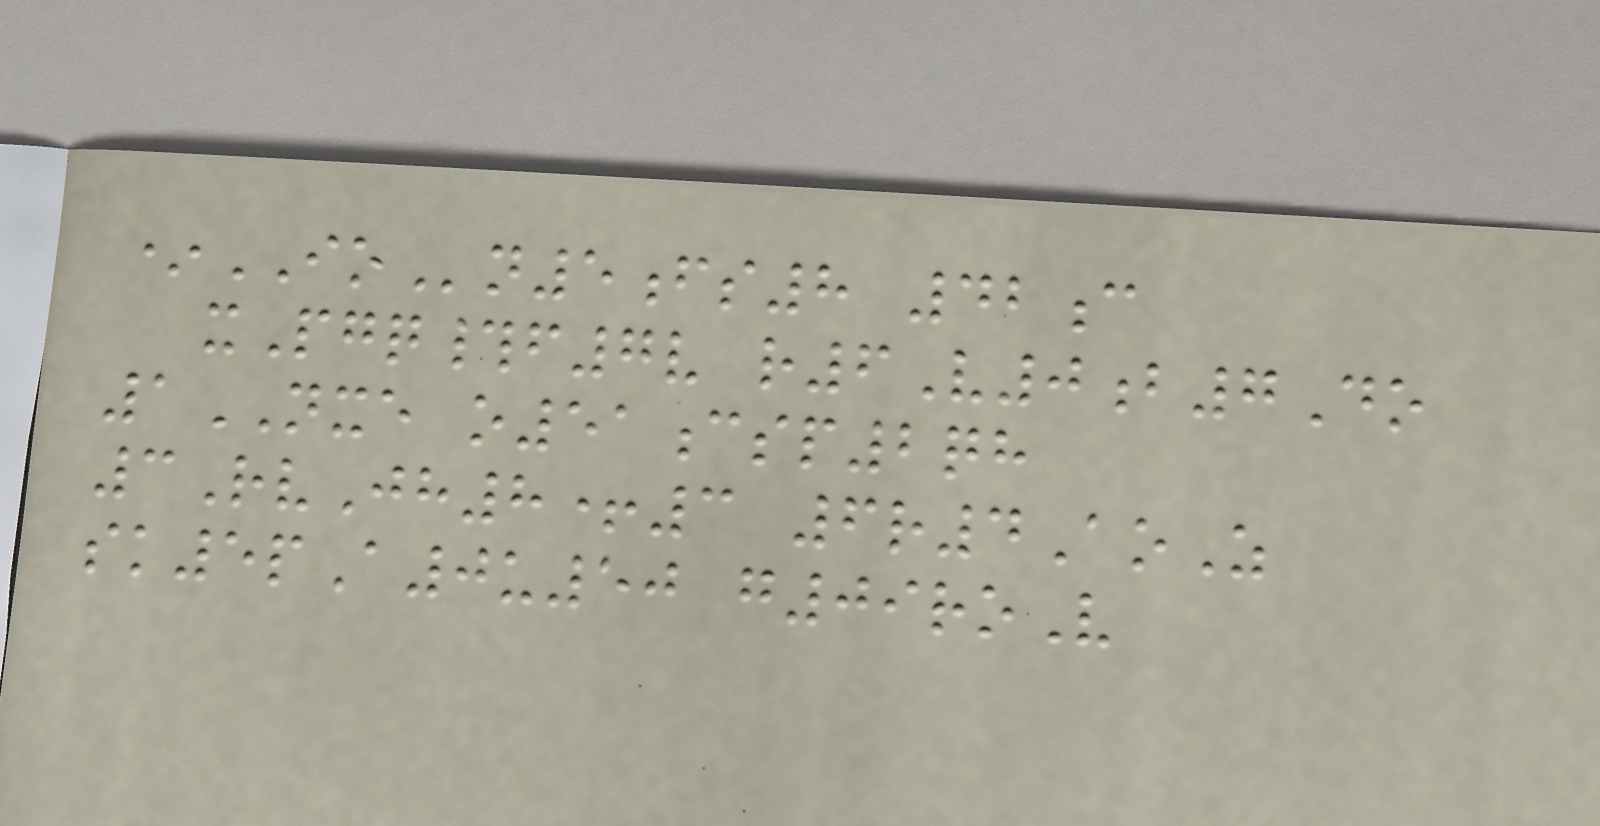*IOn5fs8 42c
xPgq#f7v r6V0b7Do
1NXE o51csp2qh
3RvJh8+3 6r4AoZ
sk5pA0u50 g09roV
